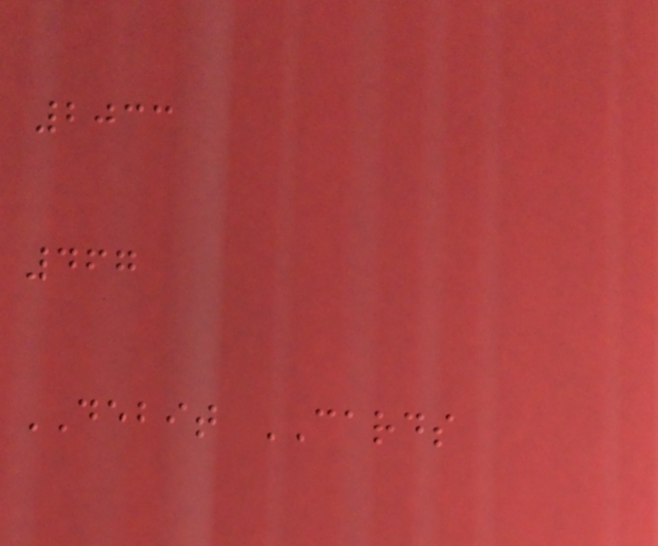2033
467
DEBIT CARDS
